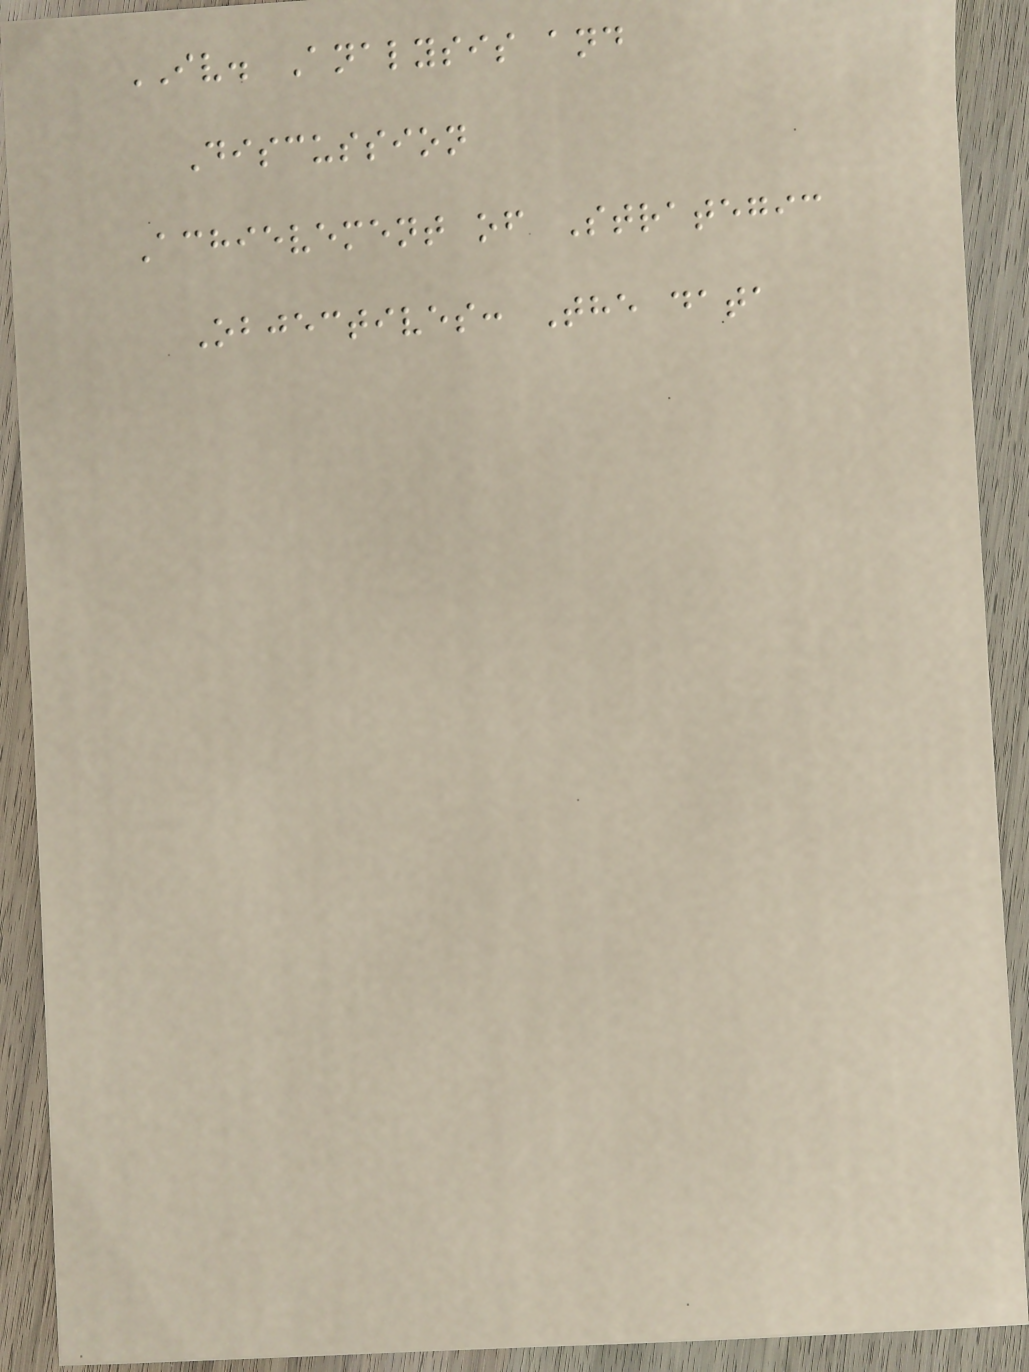IV. Analysis and
Discussion
Achievement of Strategic
Objectives: The data
